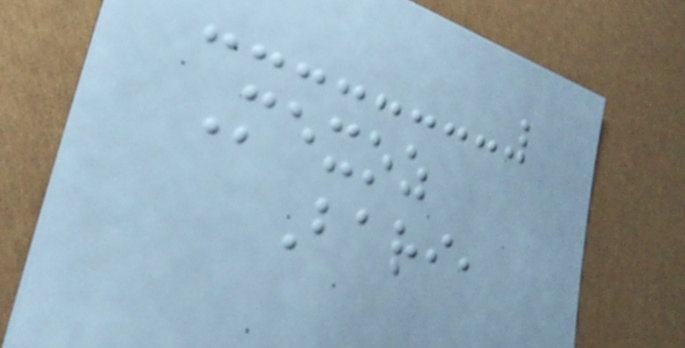Mexoz
Bari,
